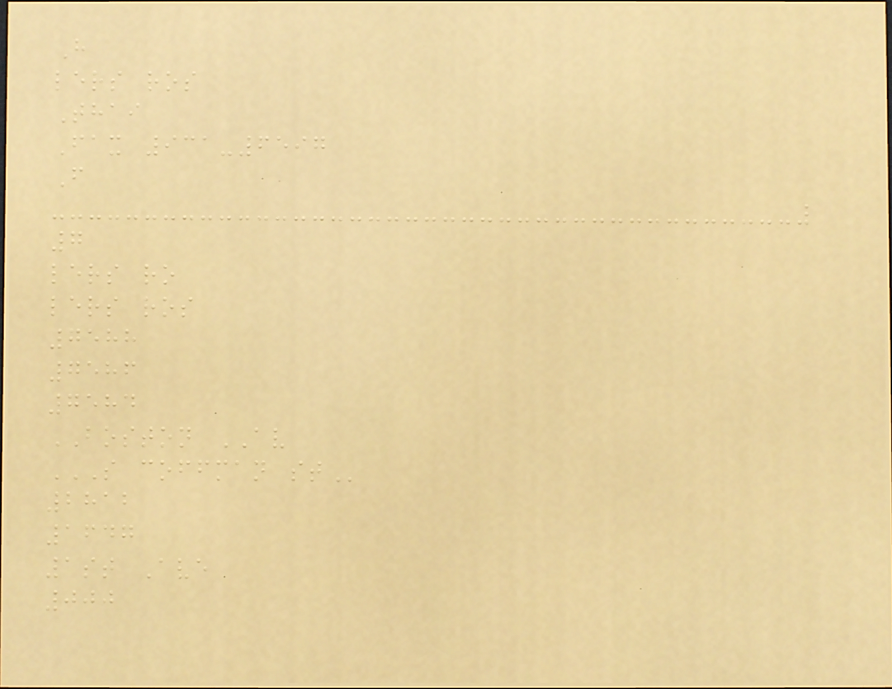H
lers ros
Thai
Fax 931-6597
F
7
lers ro
lers ros
7588
7586
7584
BOSTON AV
S COFFMAN ST
2812
1647
1st Ave
000
